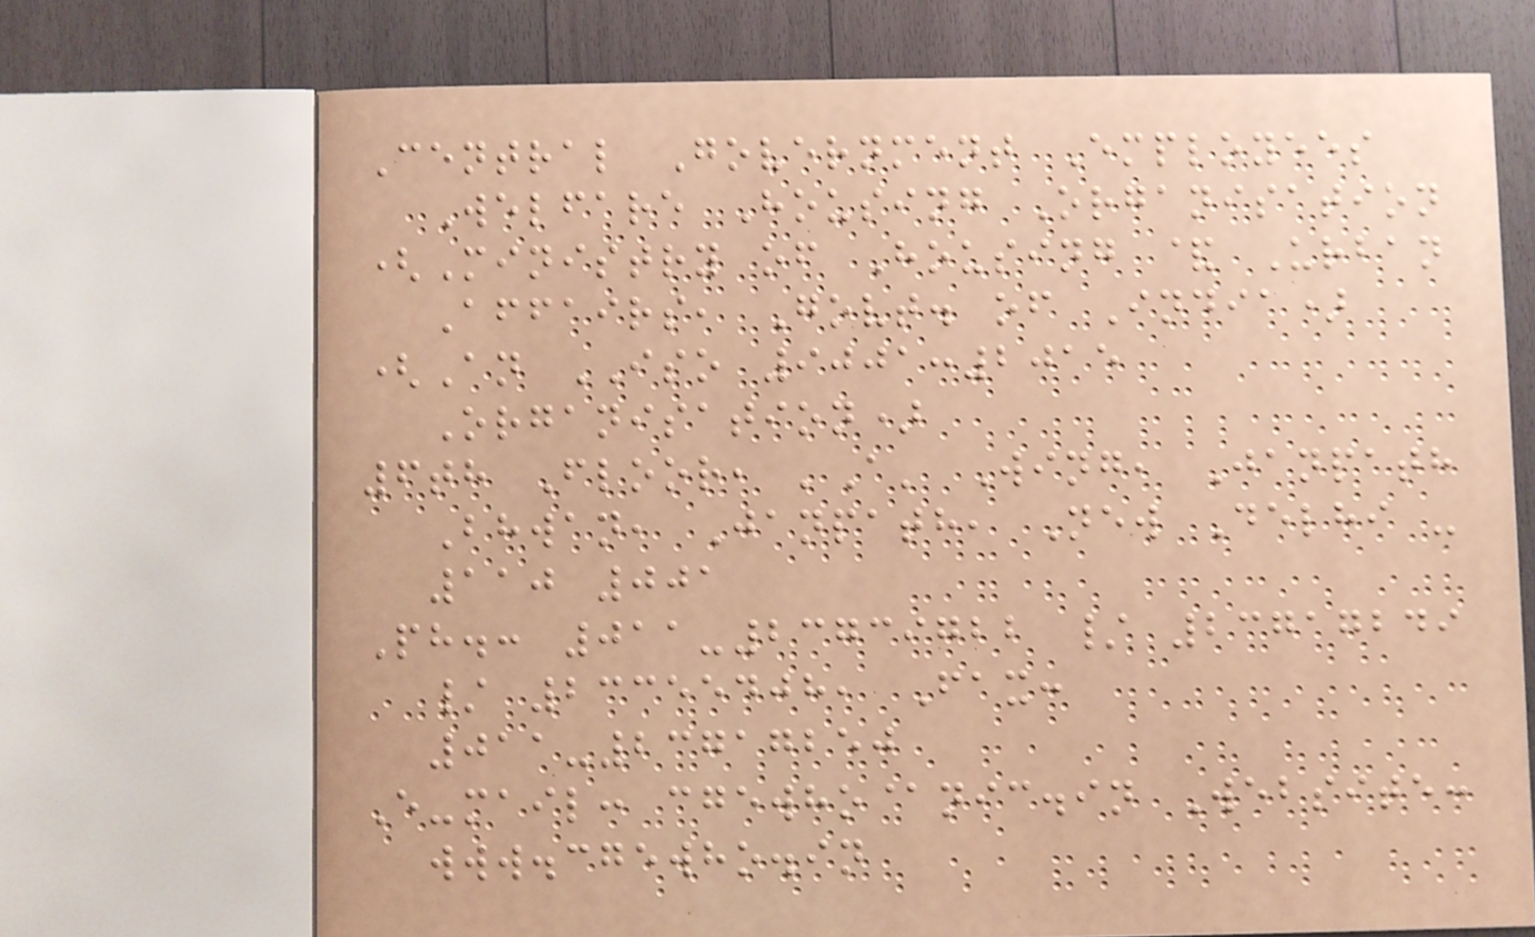Central Government Employees
Welfare Housing Organisation
(Ministry of Housing & Urban
Affairs, Govt. of India)
(An ISO 9001:2015
Organisation)
6th Floor, 'A' Wing, Janpath
Bhwan, Janpath, New Delhi -
110 001
Ph.: 011-23739722 / 23717249
/ 23355408, Fax:
011-23717250
E-mail: cgewho@nic.in Website:
www.cgewho.in
